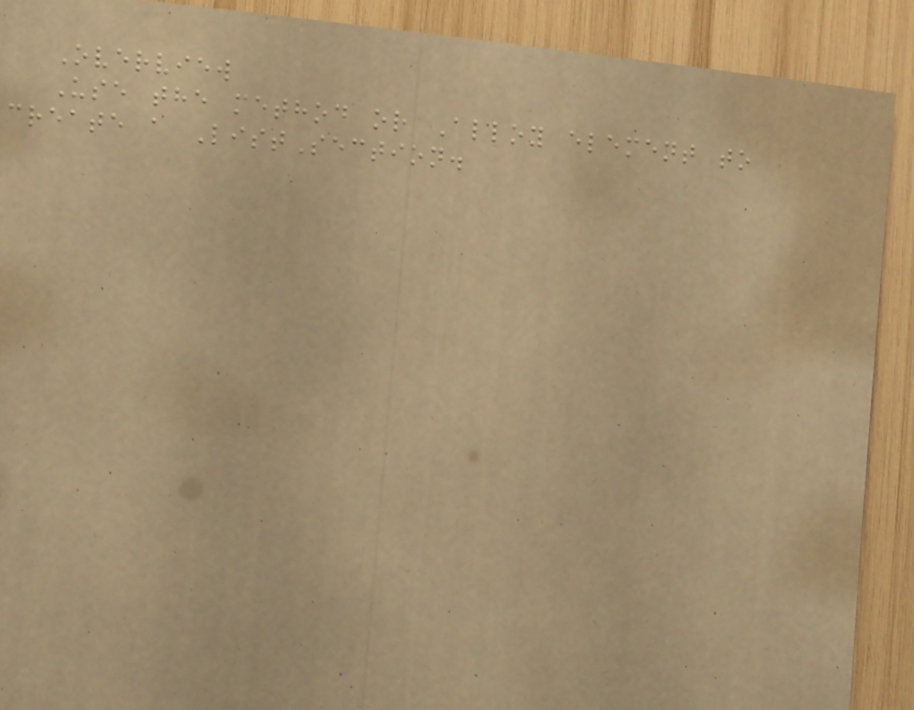Overview
Use the method or Alloy element to
create a ListSection.
